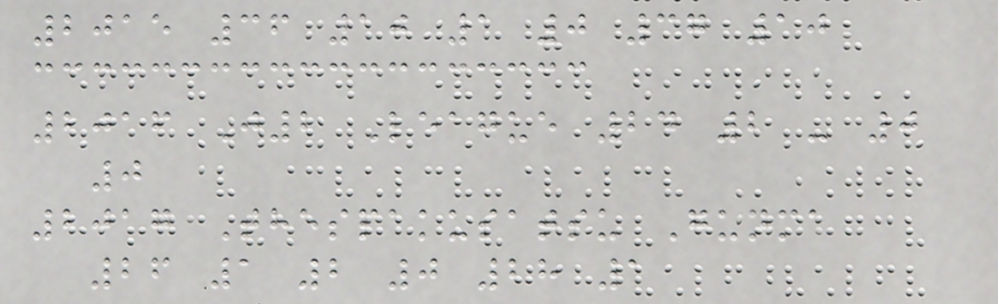2015 36 10 1 0 37 10
2016 J2 League 24 2 - 0
0
2017 Thespakusatsu Gunma
26 1 2 0 28 1
